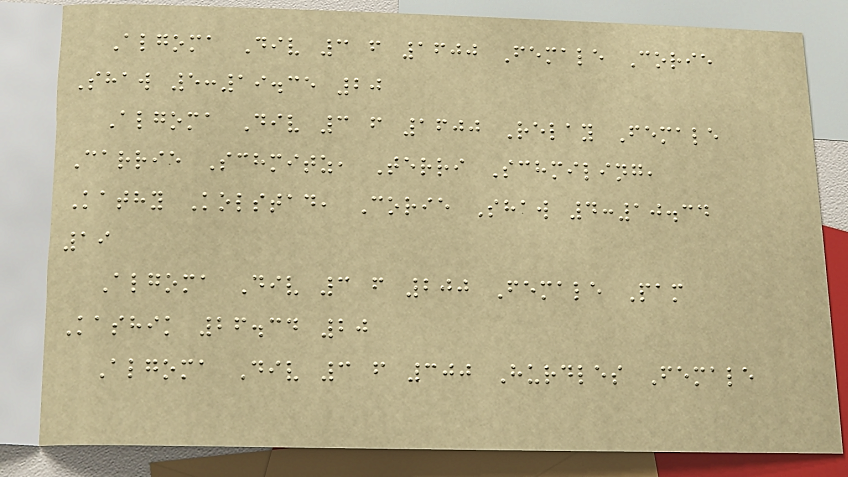Algoma Div 3 f 1600 Female Corie
Shaw 5:19.35 20
Algoma Div 3 f 1600 Relay Female
Carrie Schmitz, Terri Schmiling,
Kathy Kolstad, Corie Shaw 4:10.34
19
Algoma Div 3 f 200 Female Pam
Kashik 26.34 20
Algoma Div 3 f 300 Hurdles Female
